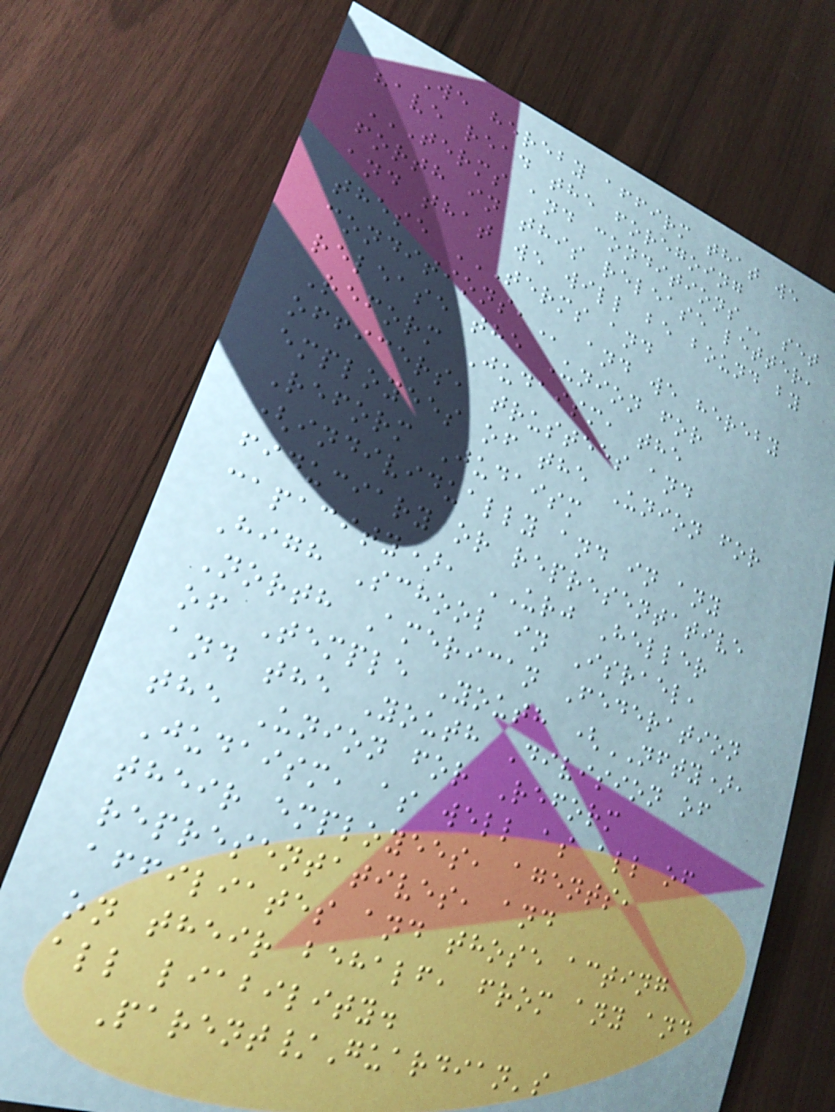We hereby affirm that we
have read the foregoing
TERMS AND CONDITIONS set
forth in this release letter,
and that we will be bound by
these TERMS AND
CONDITIONS, and we hereby
release the Union for
Reform Judaism, the
officers, trustees and
employees of the Union for
Reform Judaism
(individually and in any
fiduciary or representative
capacity), URJ Heller
High School in Israel,
North American Federation
of Temple Youth (NFTY),
and the Youth Division of
the Union for Reform
Judaism, as well as all of
their employees, agents,
representatives, and
affiliates and those acting
on their behalf, from any and
all liability.
Parent/Guardian's
